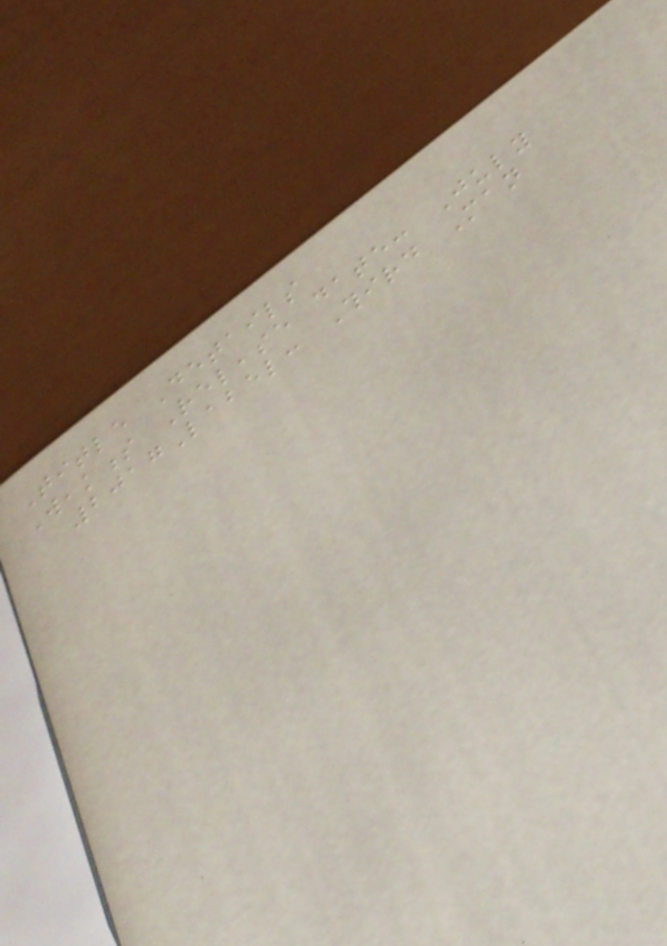Title Details
Weakness Release date: July
2017Label: Third Man
